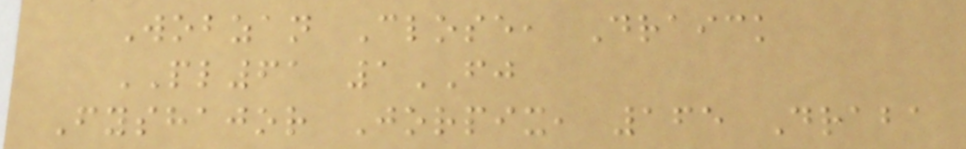Wobzan Close, Draick
PL61 1FJ
Fyshajor Jorpix, 165 Draba
